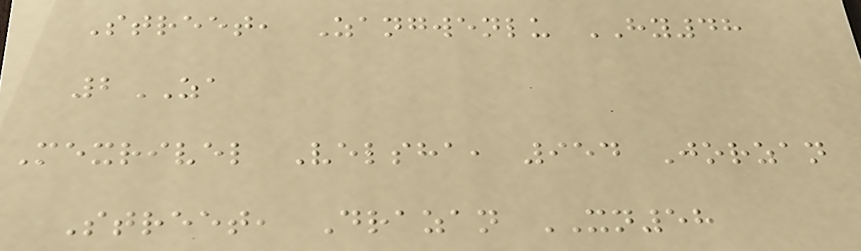Street, Zangwenlu HY48
2ZA
Mexrivel Velsha, 954 Jorzan
Street, Drazan XN58
